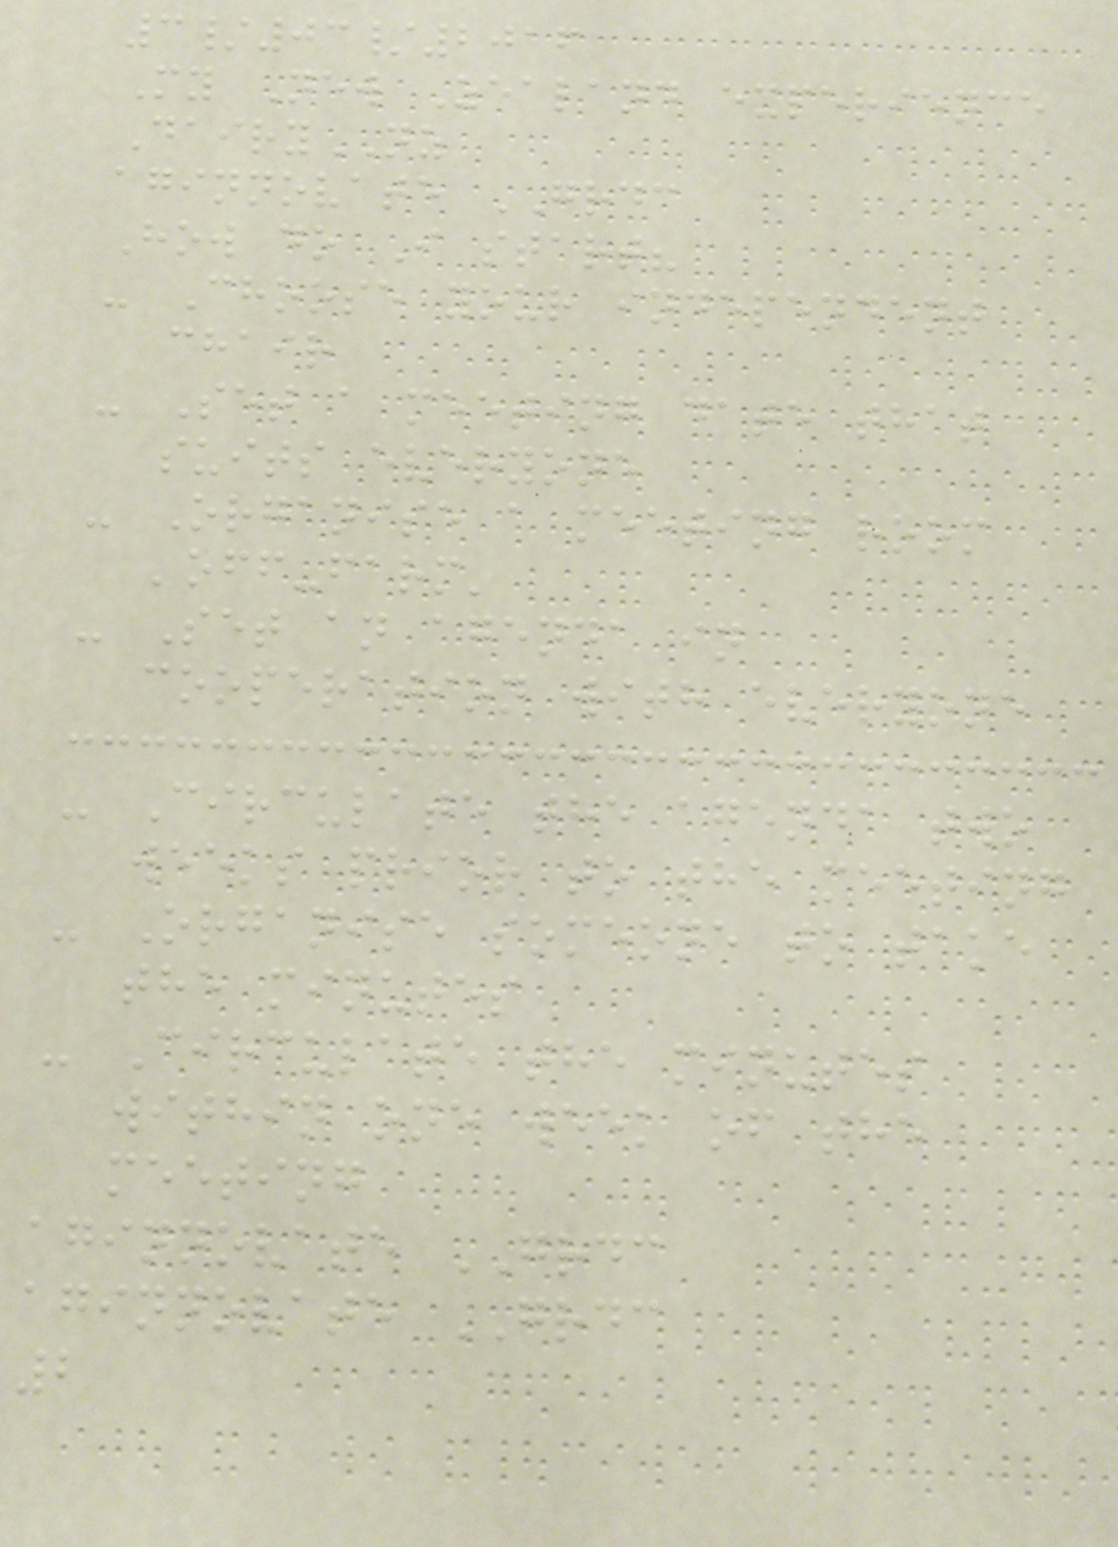3/03/2016
My New Zealand experience
DairyNZ
aginnovate GRDC
How do I start?
- Choose your independent
chair
- Set a meeting date that
suits everyone
- Organise a meeting room
'off-farm'
- Set an agenda in
cooperation with everyone
- Circulate the agenda two
weeks prior to the meeting
- Organise someone to take
the minutes
- Circulate the minutes
within one week of the
meeting
aginnovate GRDC
aginnovate GRDC
2
